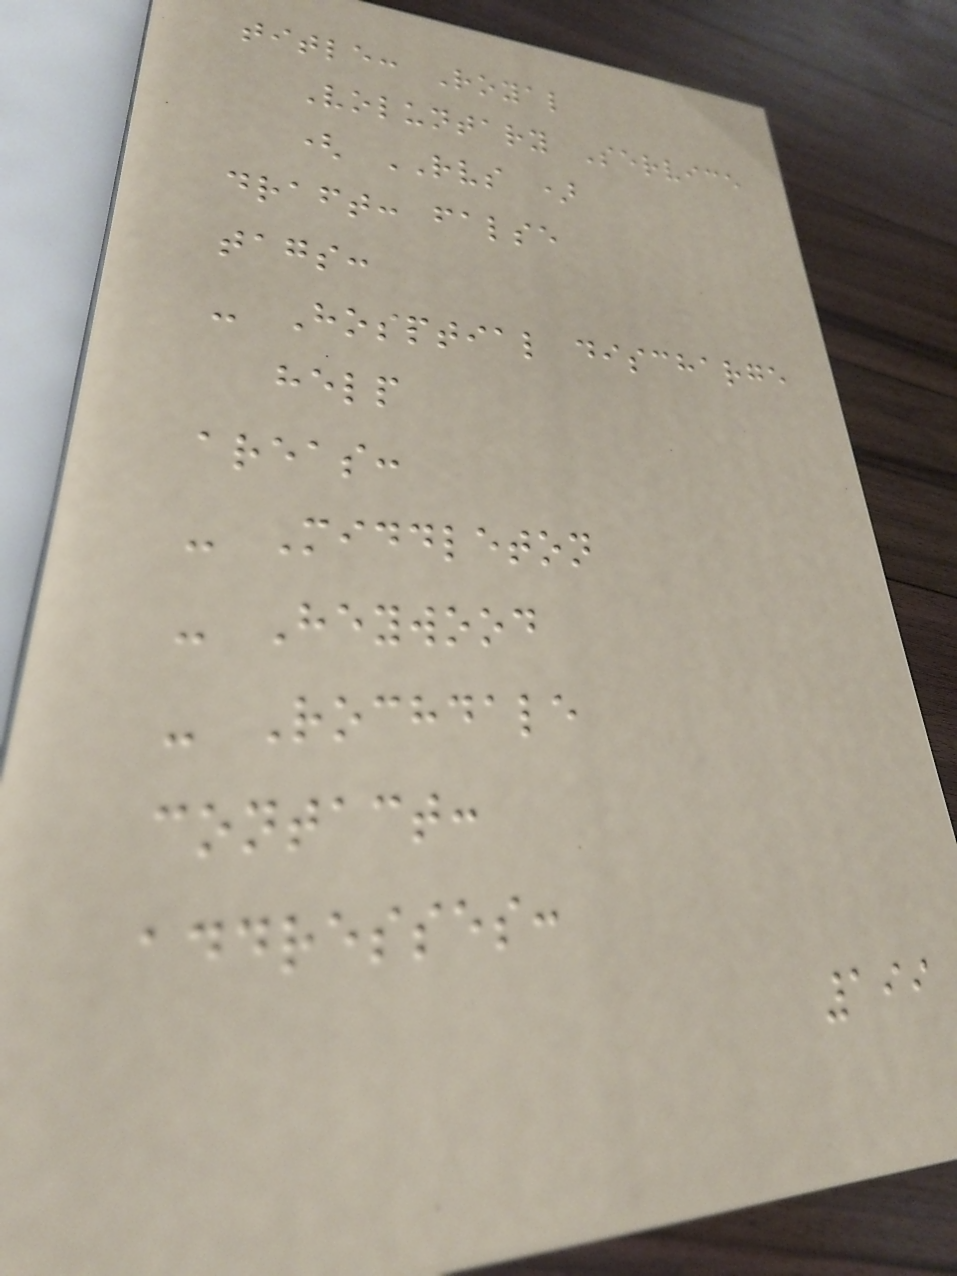title: Royal
Voluntary Service
( RVS )
draft: false
tags:
- Hosptial discharge
help
areas:
- Middleton
- Heywood
- Rochdale
contact:
addresses:
199
